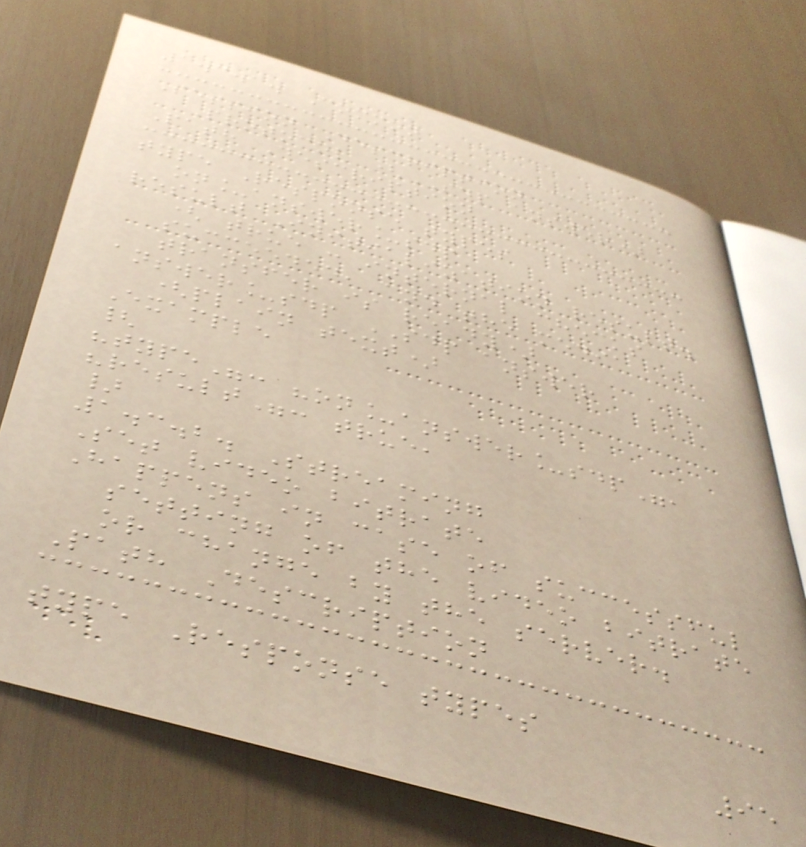1.3.1. Common
Session Description
Protocol (SDP answer)
Path Description
type Response types
on_answer_sdp
result Initialization result.
( true : internal checks
succeeded, and the media
transfer is ready)
answer_sdp SDP answer
(plain text)
Example
{
"type": "on_answer_sdp",
"result": true,
}
1.3.2. Streaming
Set video bitrate
Happens in case of successful
setting of the video bitrate
or change by the server.
Path Description
type Response types
95
